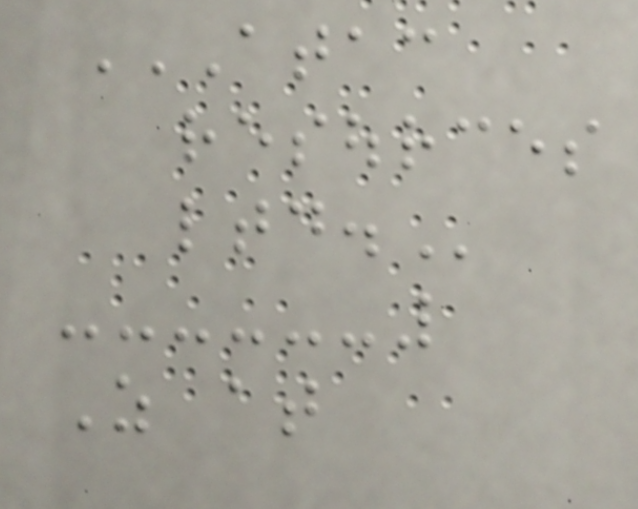ATAC
RESOURCES
LTD.
As at
